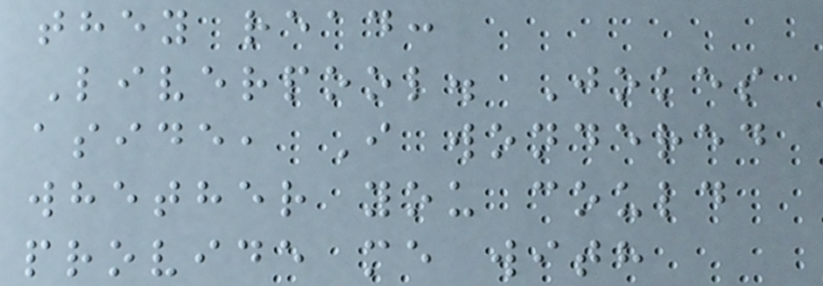they read:
Liverpool. Jokes
aside, I wondered
whether you could
provide me with
